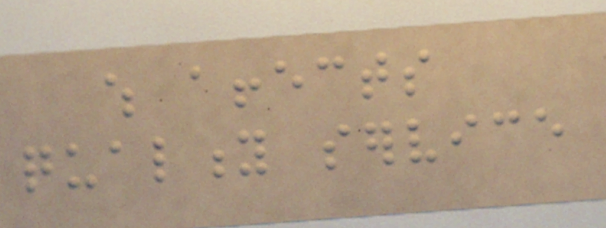which affects
quality service
